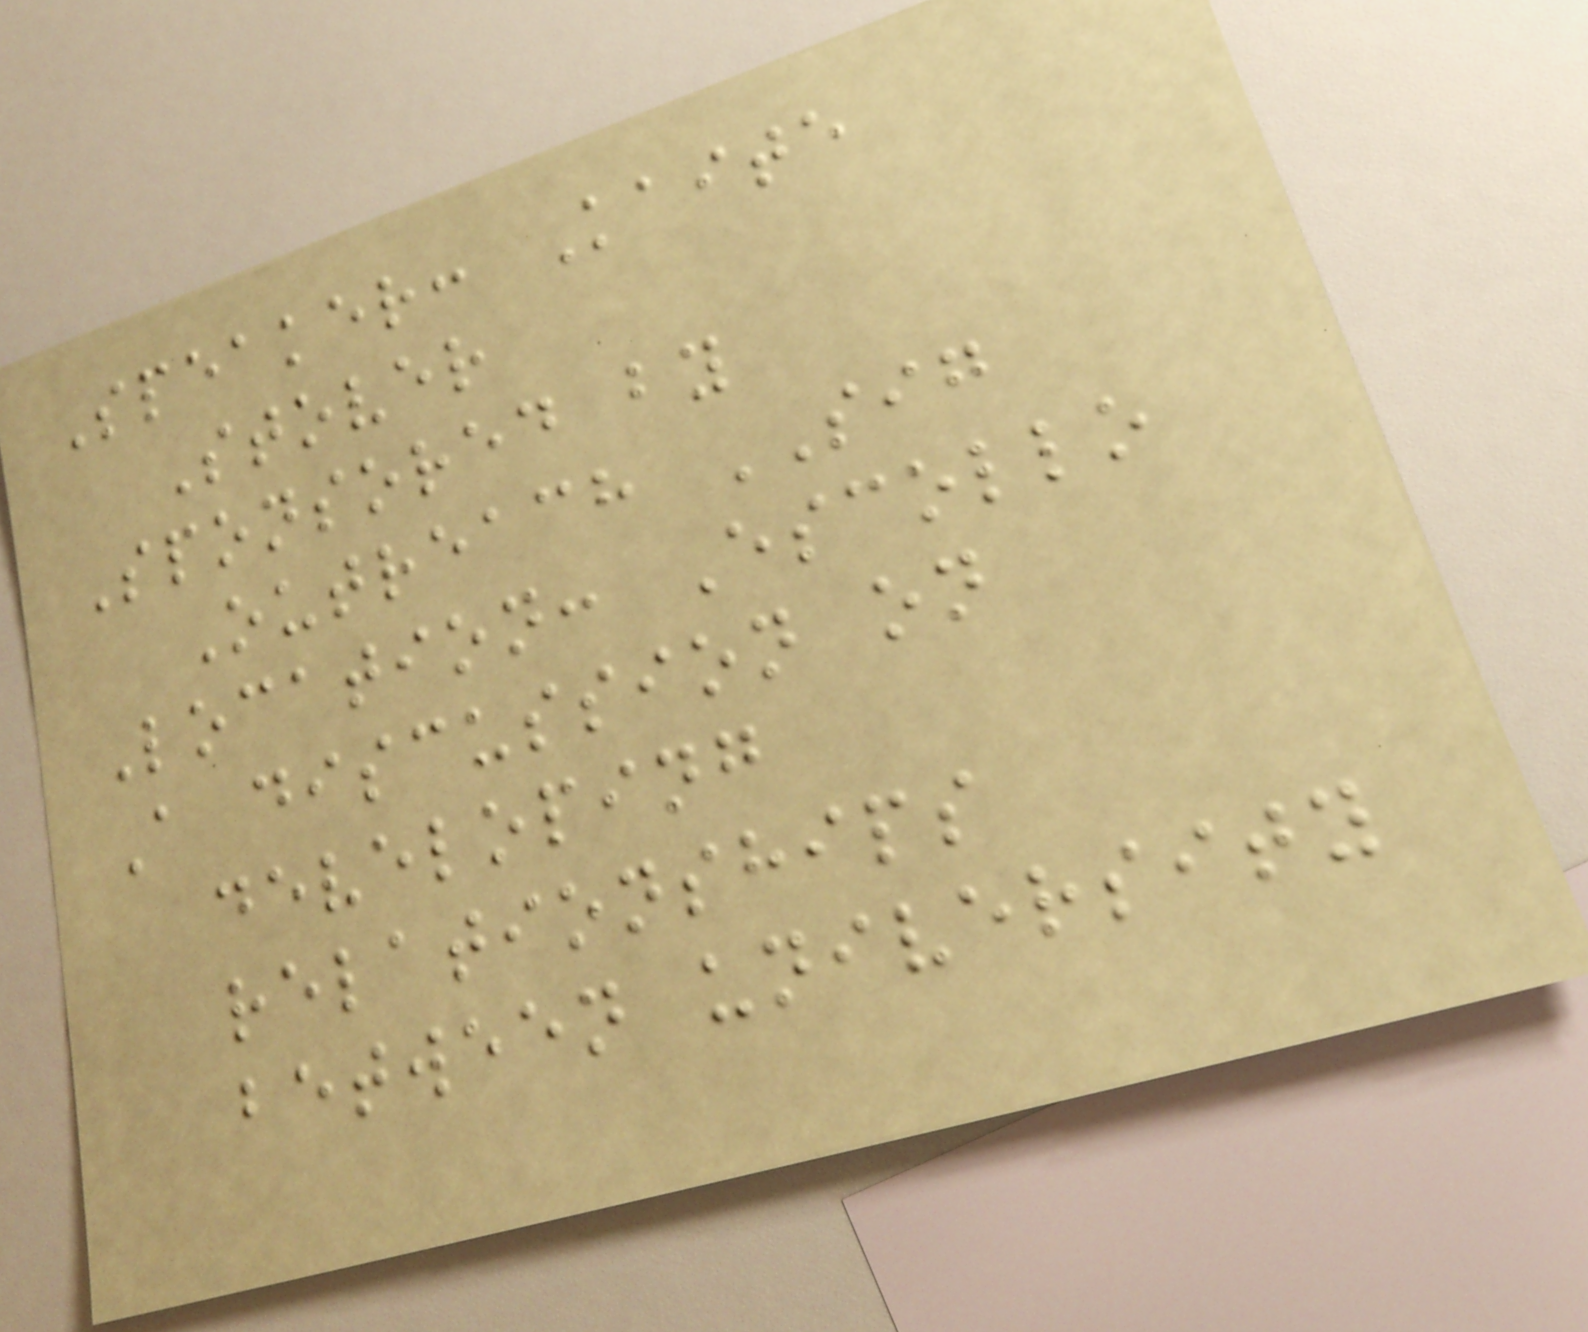Speaker: Kaite
Stover
Sponsored by
Outreach SIG
Location: Escollo
A discussion on
developing
relationships
between university
